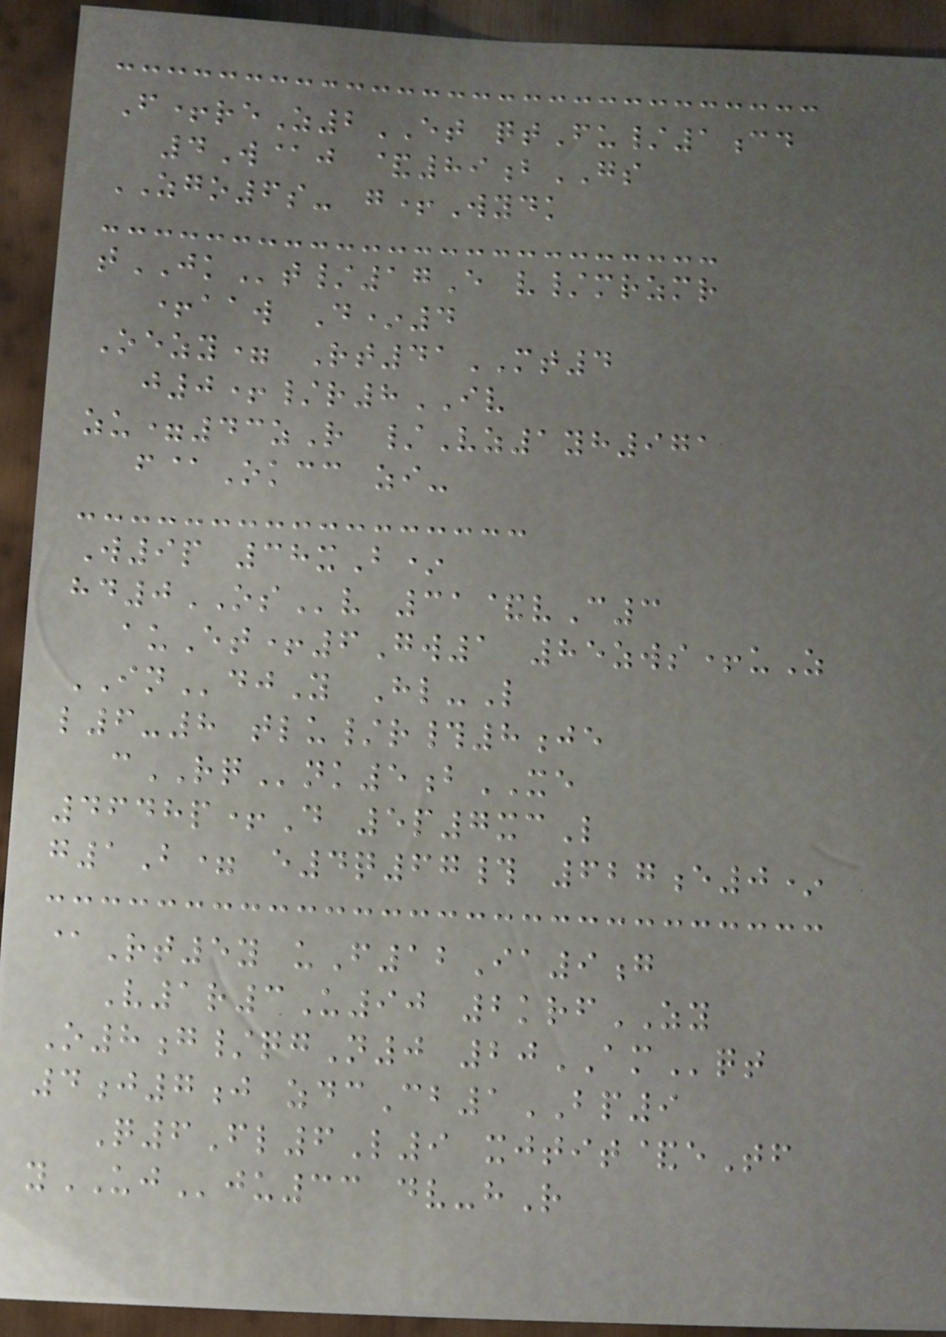F+reZ2ET qtFu/1cd
4W@j &89bGS
ZGO6s- g+Wydk
tJKt/17E v/mrzmr
+aaw D*4
Oezy= Rt41MT4
j0+/r8IV
zu=43zR /Vz1yh971
f@Okcc zi-
W9p 38xB*
hd0OSv 31&vC3
auEt+6Gw1 85zws+uZ
INdjY Hl-L
l6-8 tlu/r#8je
cRQnk5bXE
4648p+D 5p7xcL
g1B= e4q67# 627e0*
@Rt5y uF12Ia9g
V1r3U90 2krfZY
O8g/qgN0 20AMqt
4j7j zdcCb1BP9
Q6Fl6L9 xjtit&eTf
yUJju33 dv-hR
